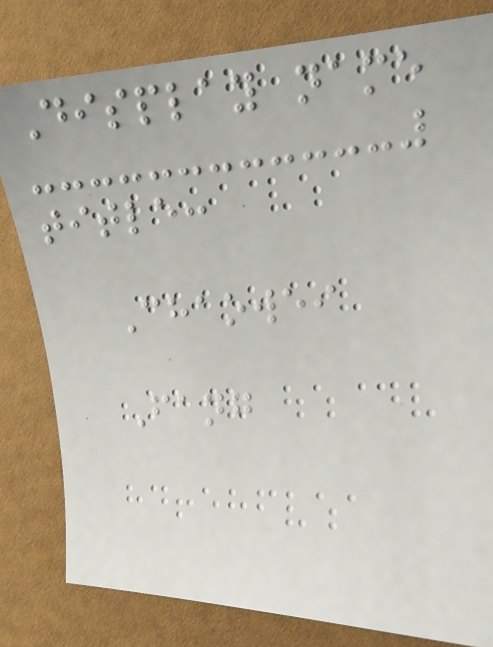Display name
title:
Chaowei
Fang
